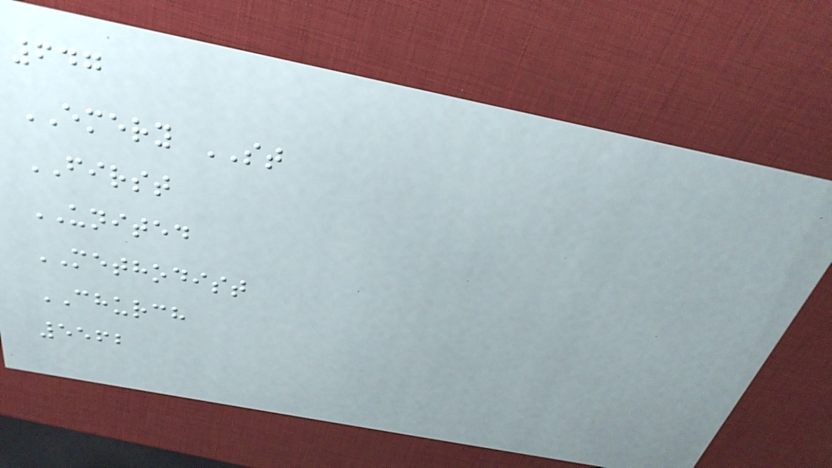647
EMERY ST
FIRST
UNITED
METHODIST
CHURCH
5562
